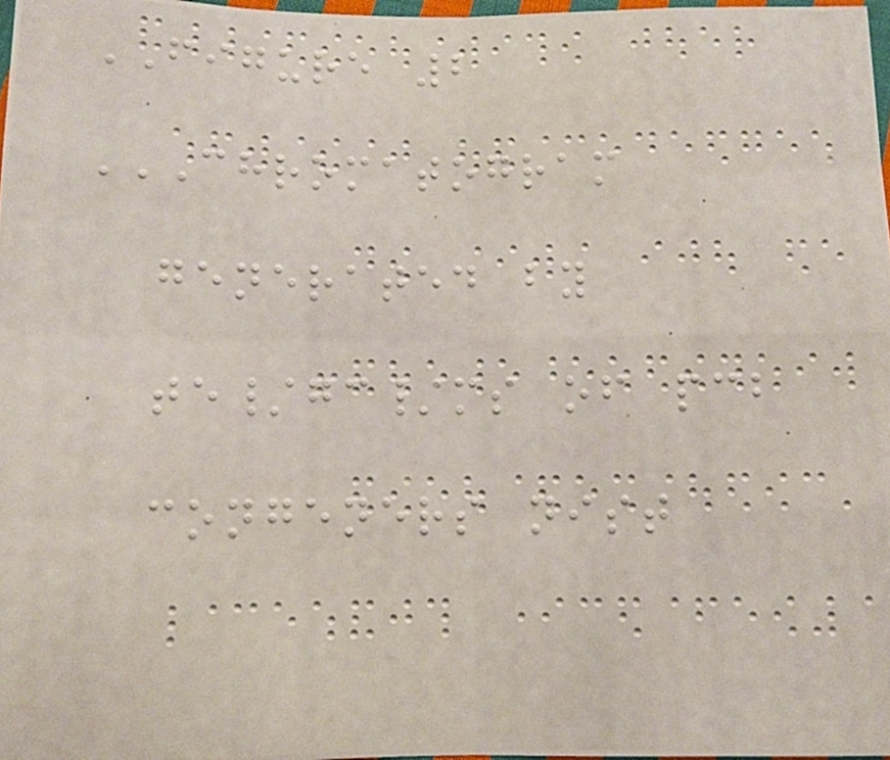FIGURE 2
CHROMATOGRAM
GENERATED BY
TE/GC/MS OF PCB
CONGENERS NIST
